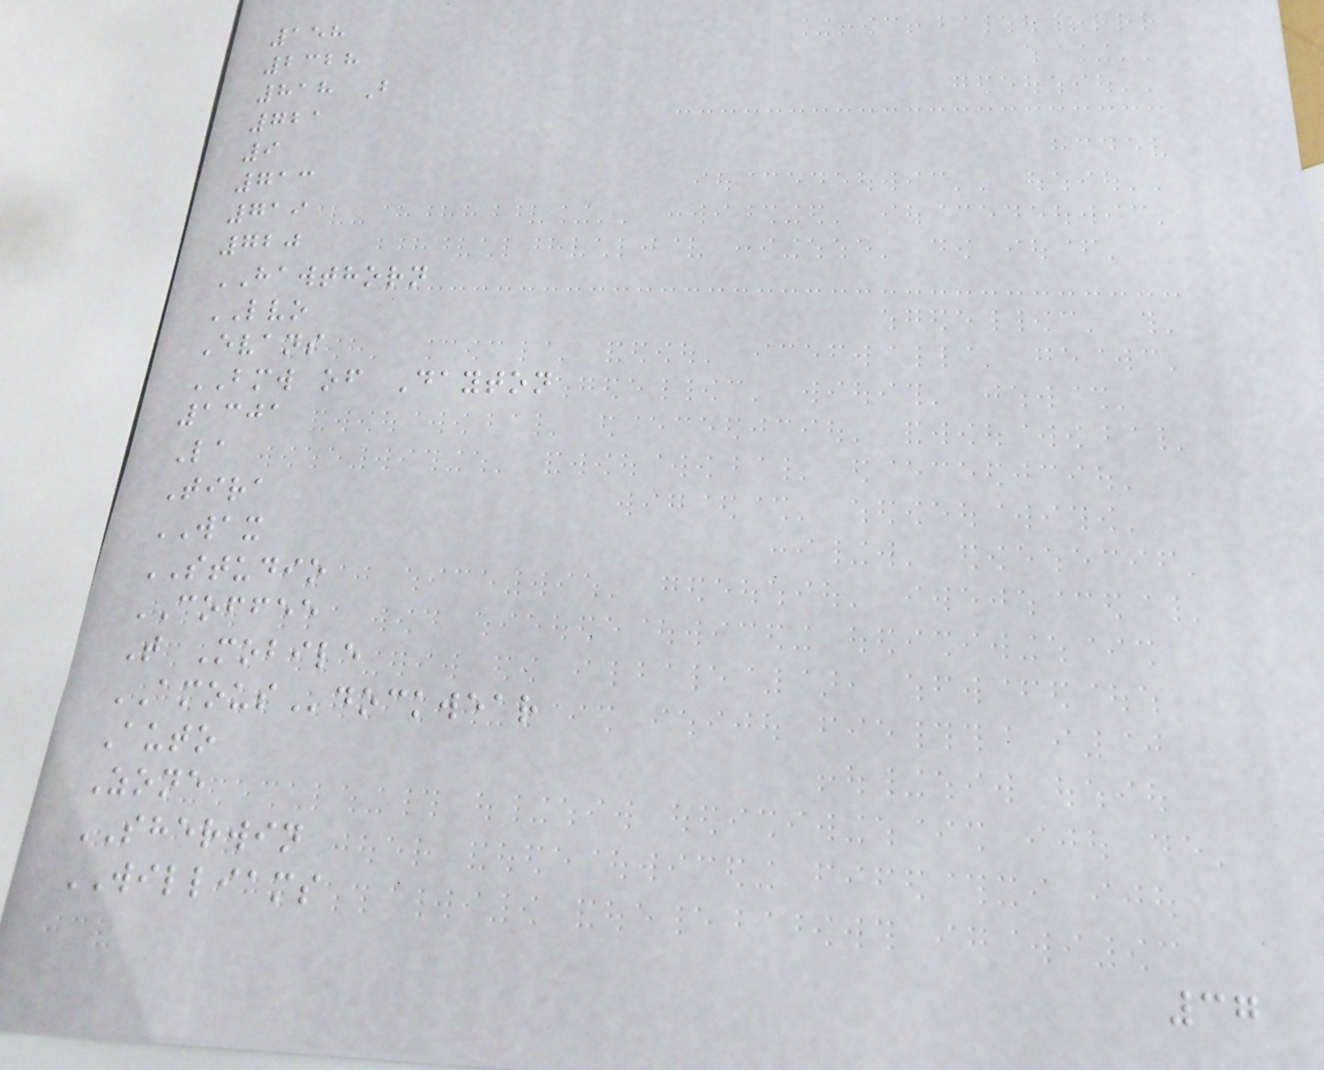158
2328
818 B
721
9
713
719
720
HAWTHORN
LVO
Evans
BMW of Dayton
1301
La
Tira
WAX
STUDIO
COFFEE
T Mobile
AMOUSdockwear
Auto
Zone
SHERWIN
WILLIAMS
37
